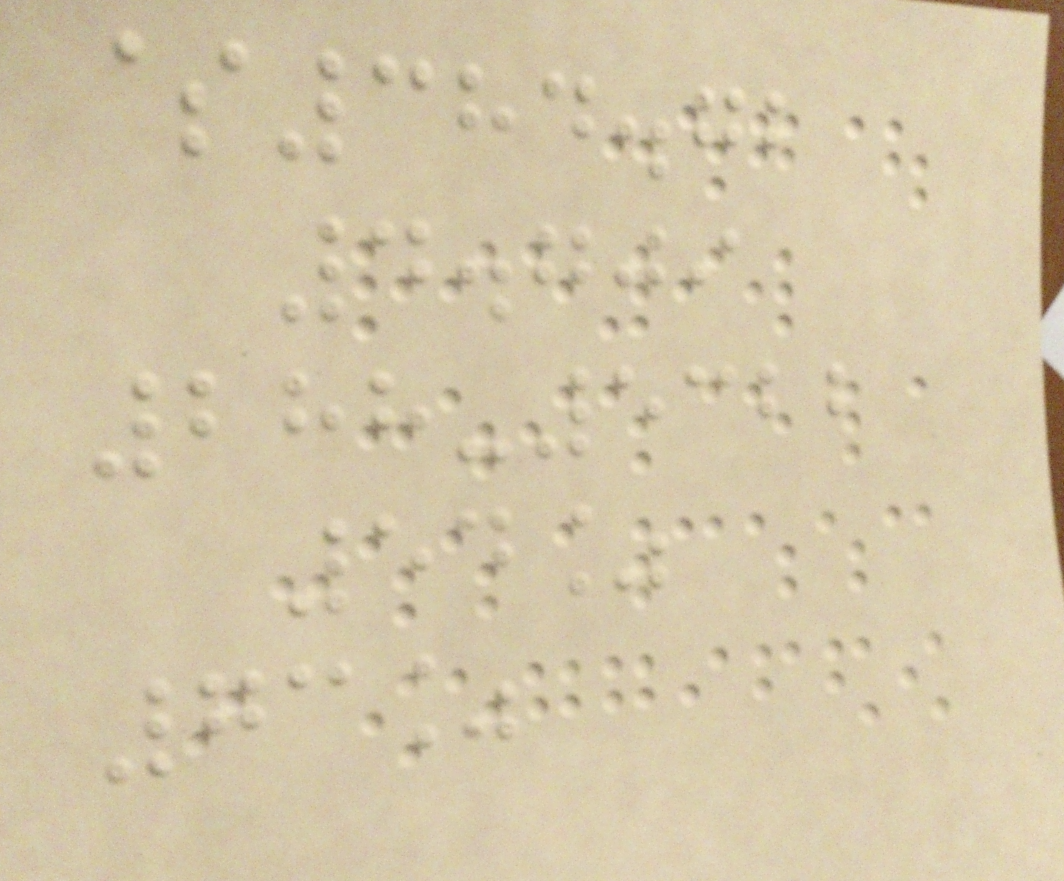$384.72
4.709
288-5322
54%
73%
